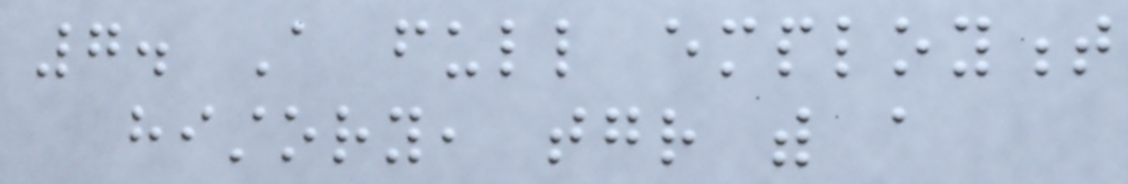7. A full employment
history, together with a
